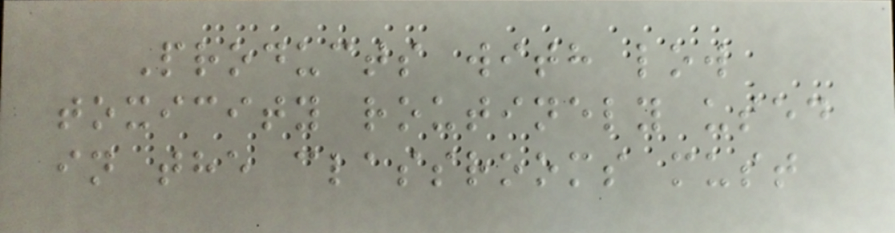Products with low
toxicity routinely used
in the classrooms must
